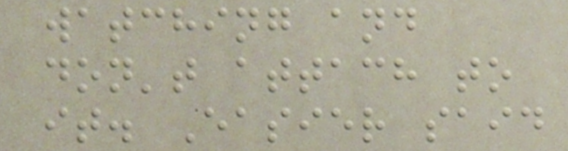watching and
don't attach to
it. Easier said
